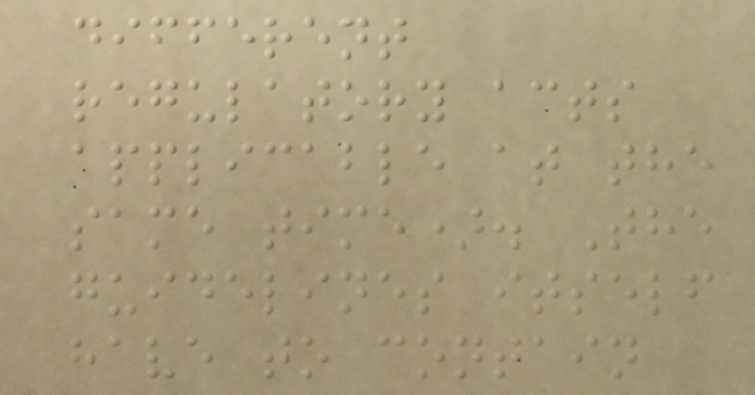different
regulatory acts
applicable at the
same time). The
guidelines itself
have to contain
